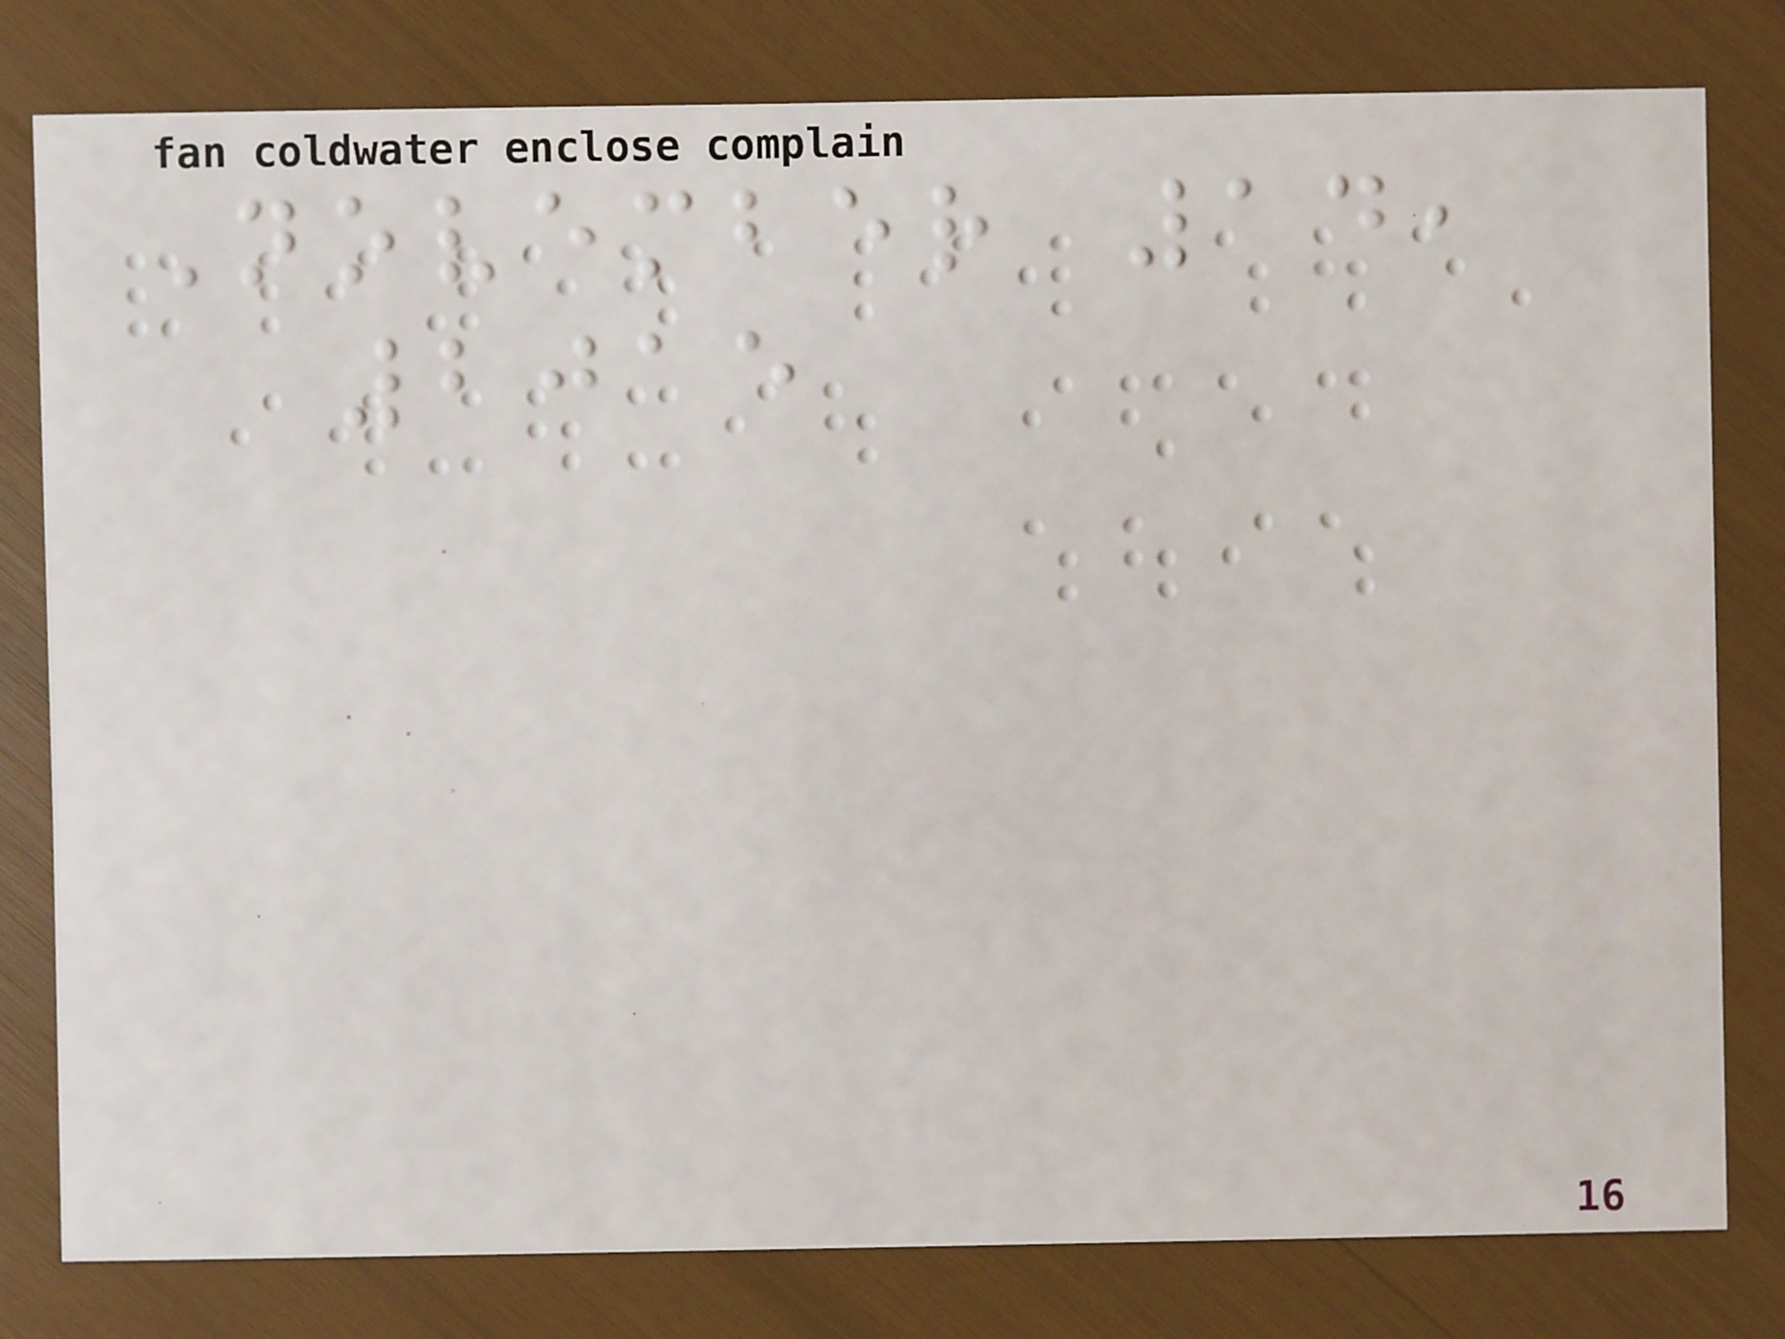November 14,
2015
